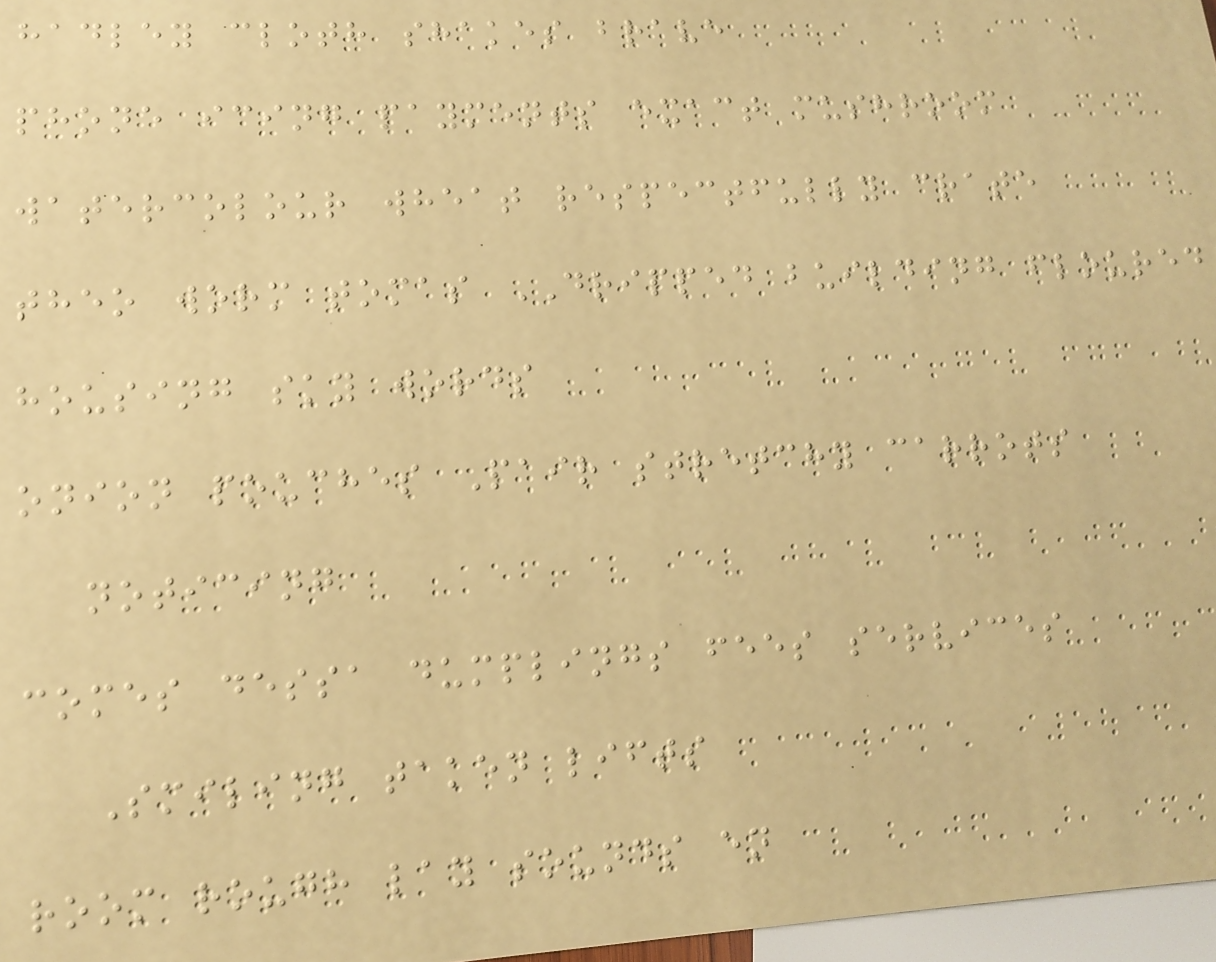hadley cloth shakes brave
phone icing payments exact mushroom
watercolour wheat respectfully crate
theo worm tomas DRIPPED building floured
housing sky words
onion pouches Pair stretchy carrots
noticing
comes dessa dumplings fees services
Smiling taken lifts
room rough lay sounds en
